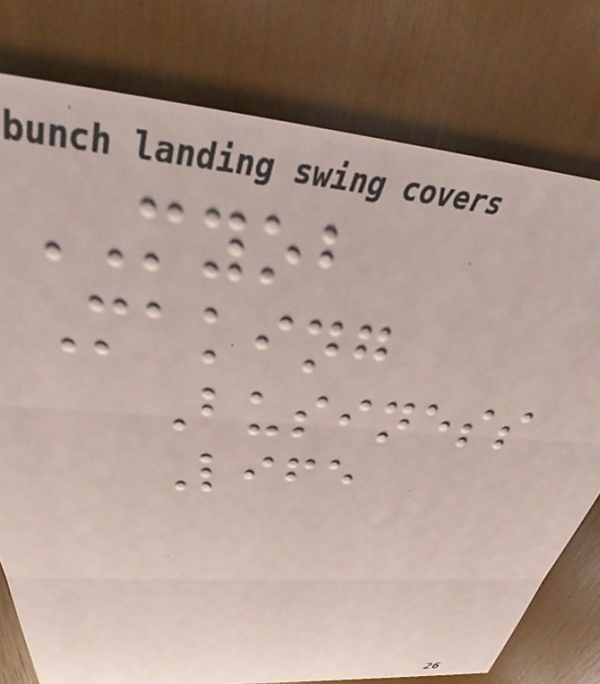MYOB
Making
Business
Life
